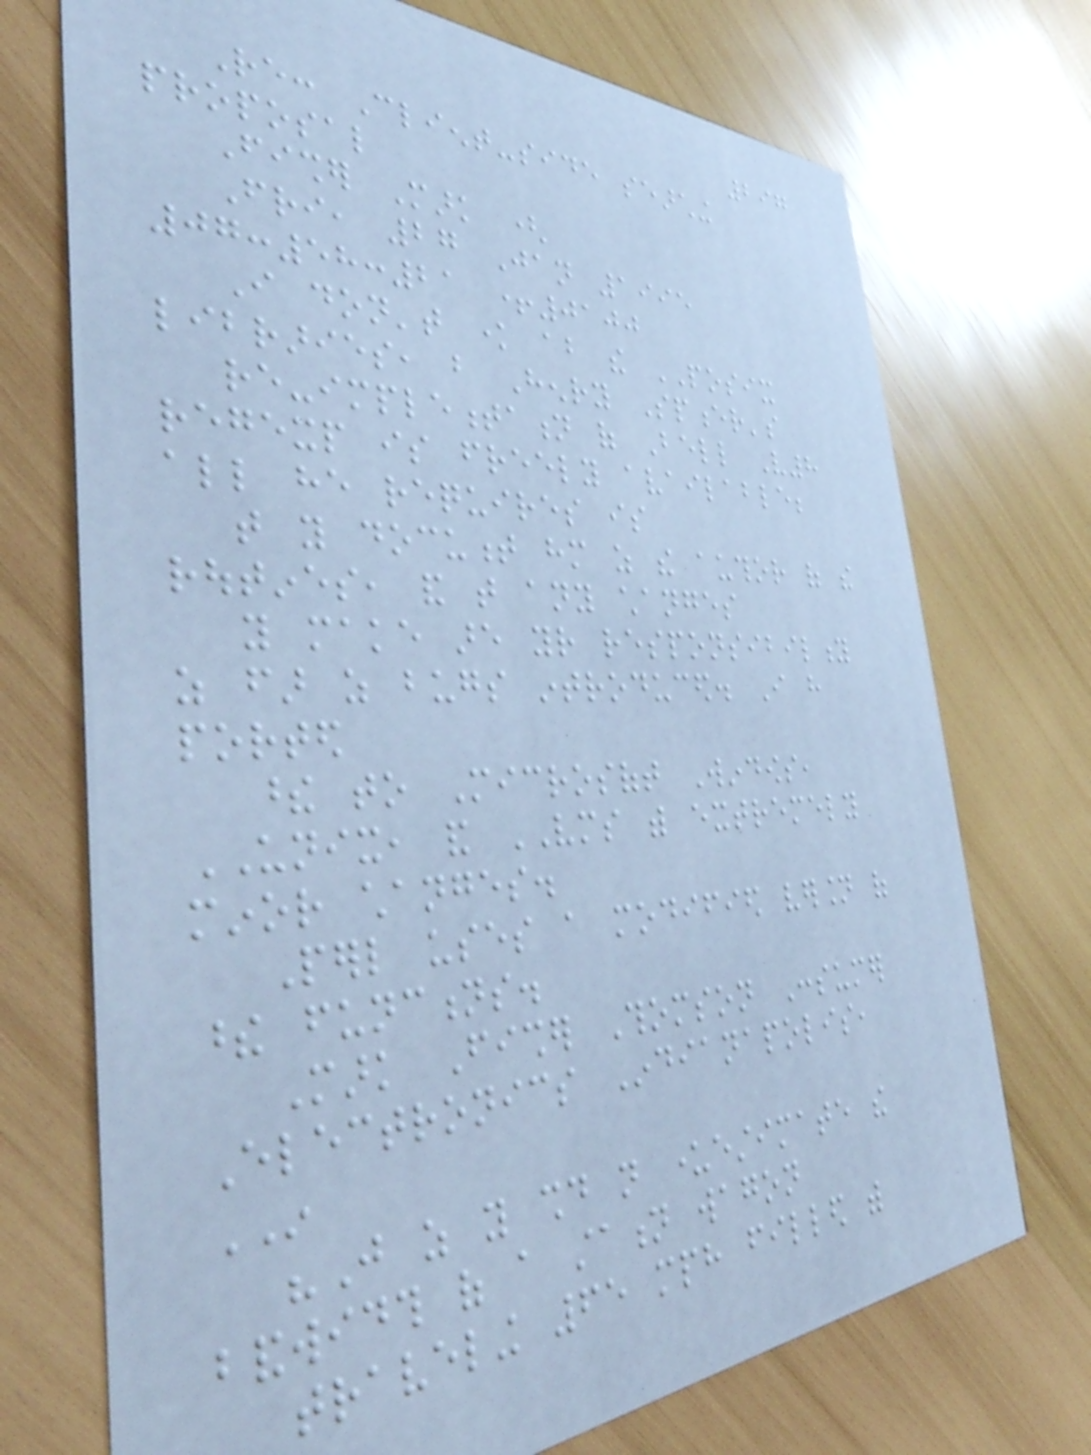297
Re: Client-side searching
proposal
Fisher Mark (
Fri, 27 Jan 1995
07:58:21 +0100
I don't know about the POSIX
libraries, but Henry Spencer's
re-implementation of Bell V8
regexp is freely available;
all he requires is
that you document him as the author of the
routines, and that any changes
you make are your responsibility
as far as bugs introduced. I have
ported
these to Microsoft Windows,
UNIX, and VMS with extremely
minor changes.
Perl uses a modified version of
these functions.
Mark Fisher Thomson Consumer
Electronics Indianapolis,
IN
"Just as you should not underestimate the
bandwidth of a station wagon
traveling 65 mph filled with
